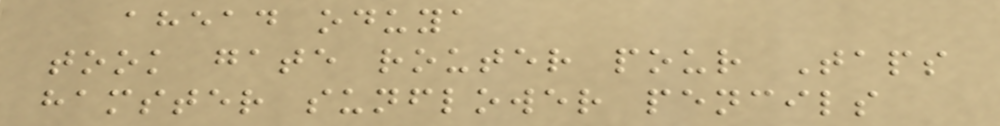ahead oduya
took gate router pour Taps
hamster sunflower pencils
